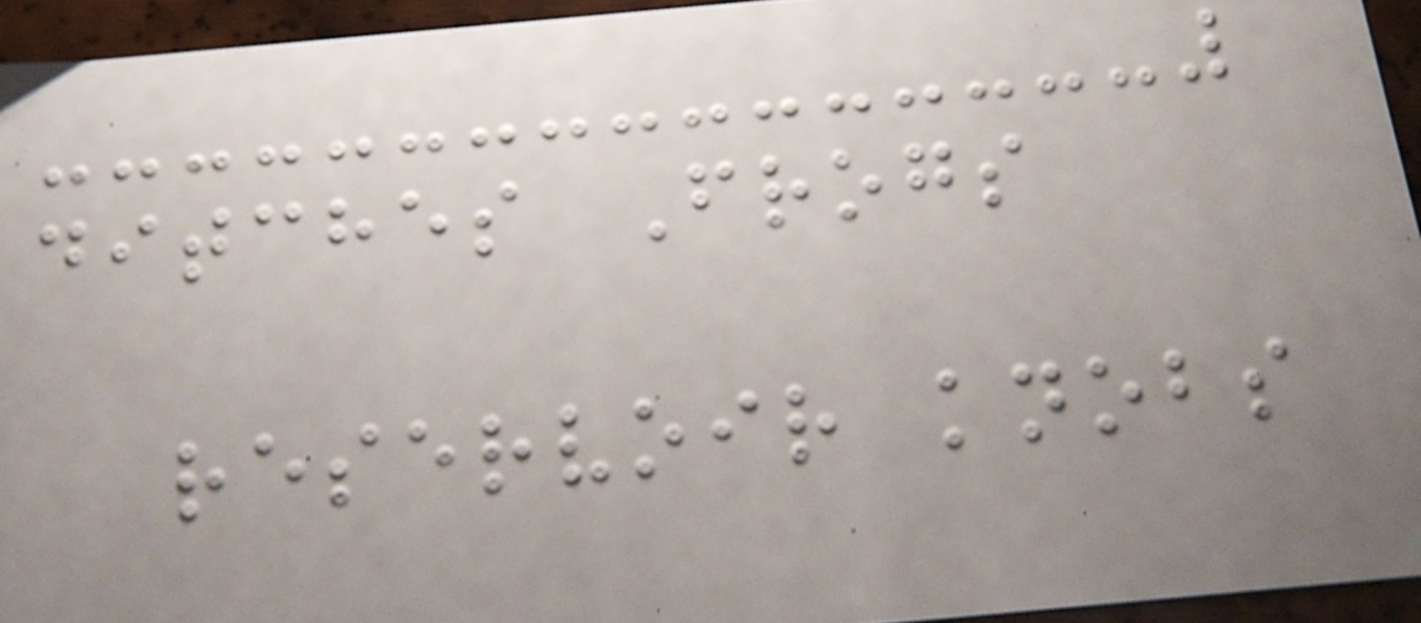ditches Frogs
reservoir knobs
